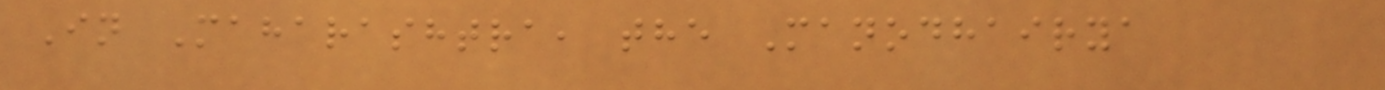In Maharashtra, the Manodhairya
